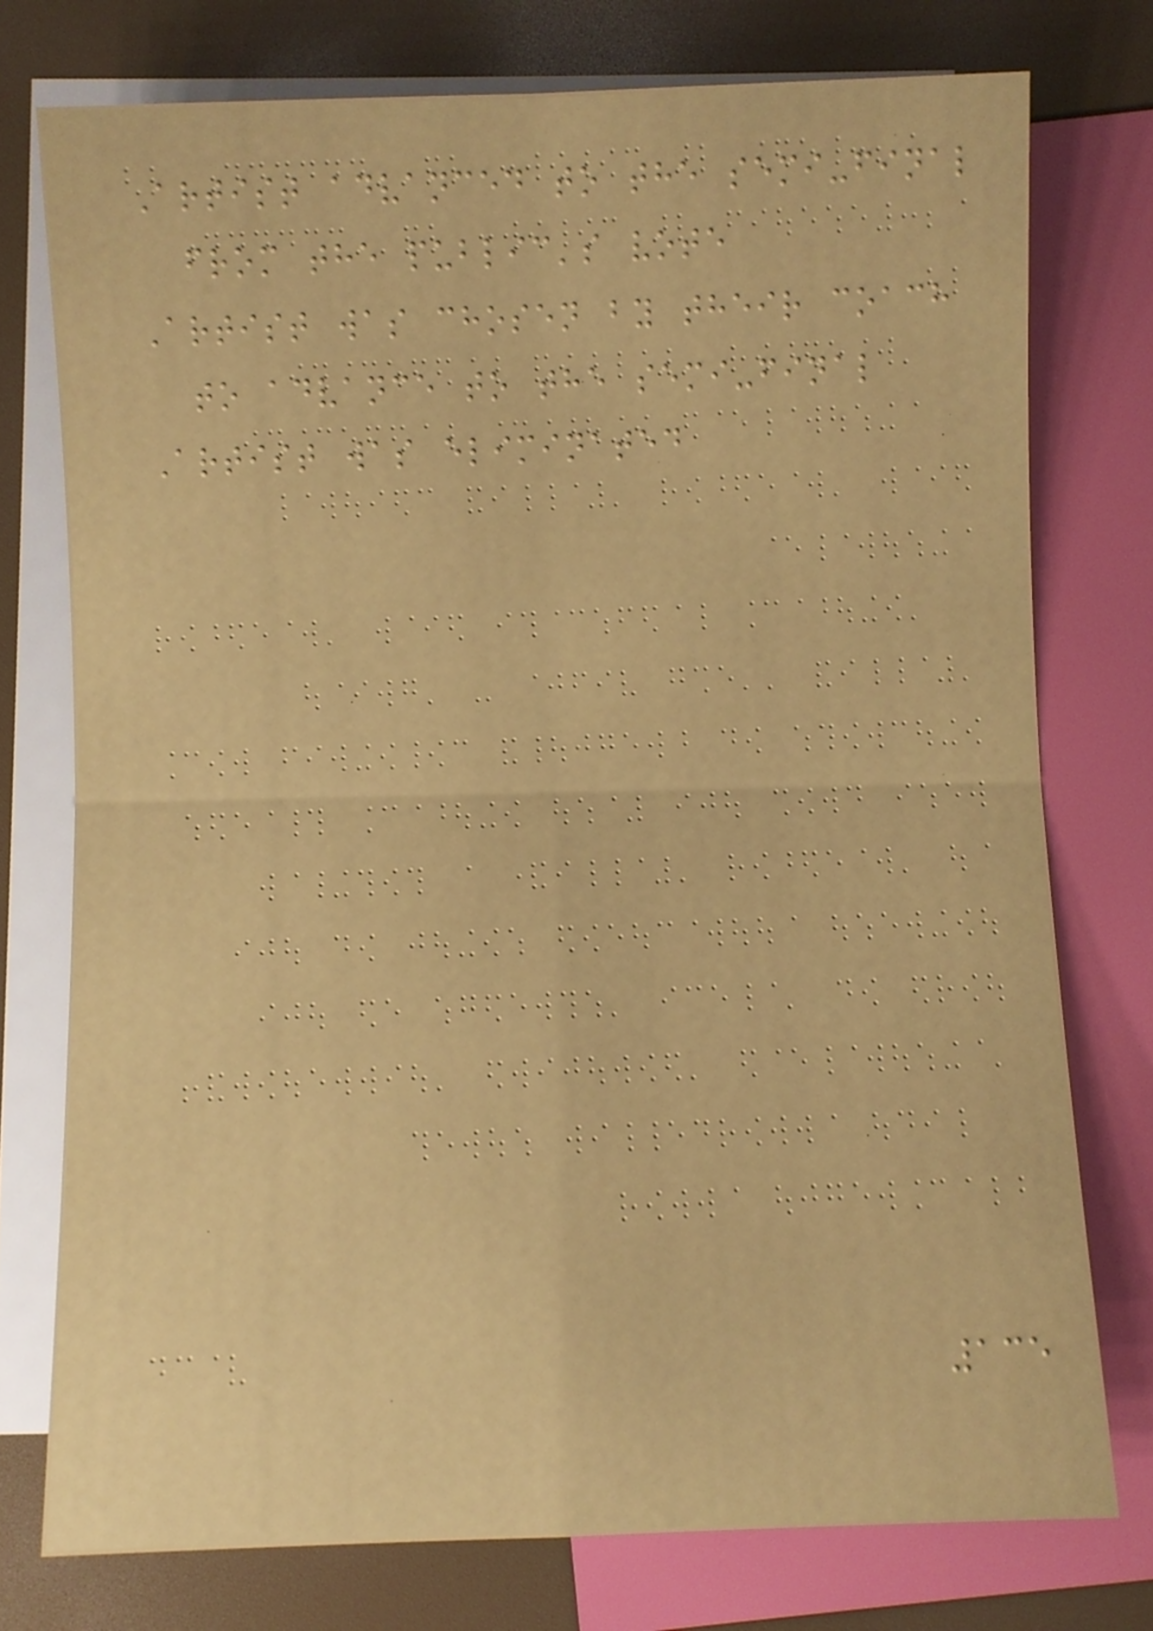Artist advanced to the semi-final
from the public's vote
Artist was chosen by their coach
to advance to the semi-final
Artist was eliminated
135
